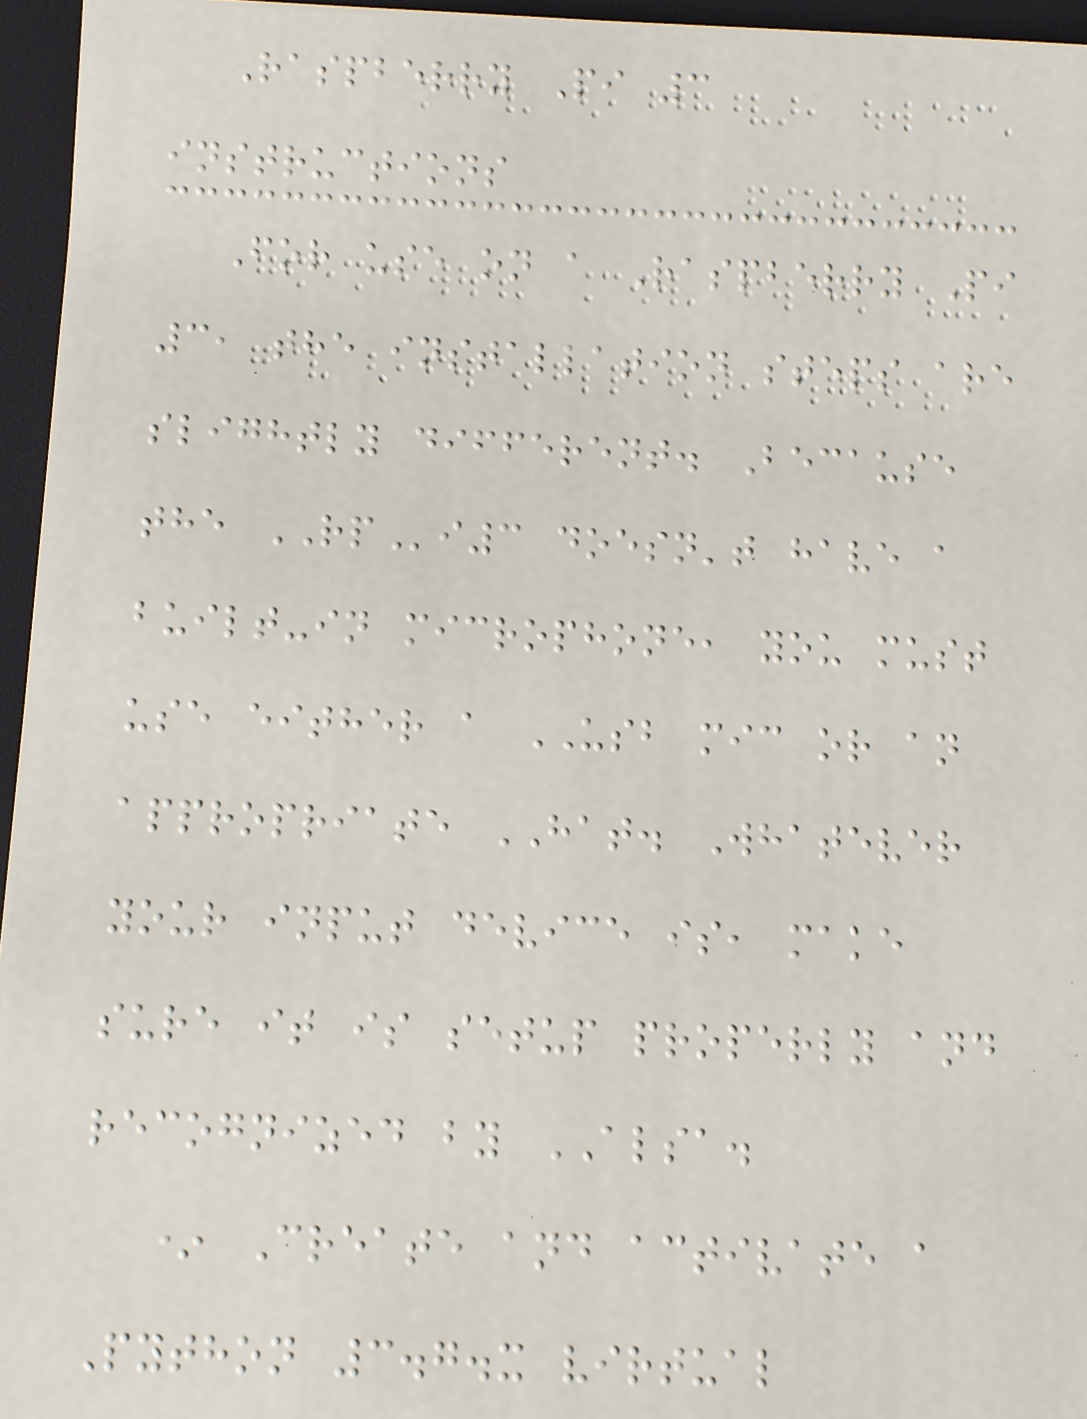Raspberry Pi 3
instructions
For use on a Raspberry Pi
3, the installation steps are
slightly different. Because
the RPi3 doesn't have a
built-in microphone, you must
use either a USB mic or an
appropriate HAT. Whatever
your input device is, make
sure it is setup properly and
recognized by ALSA.
* Create and activate a
Python 3.7.x virtual
